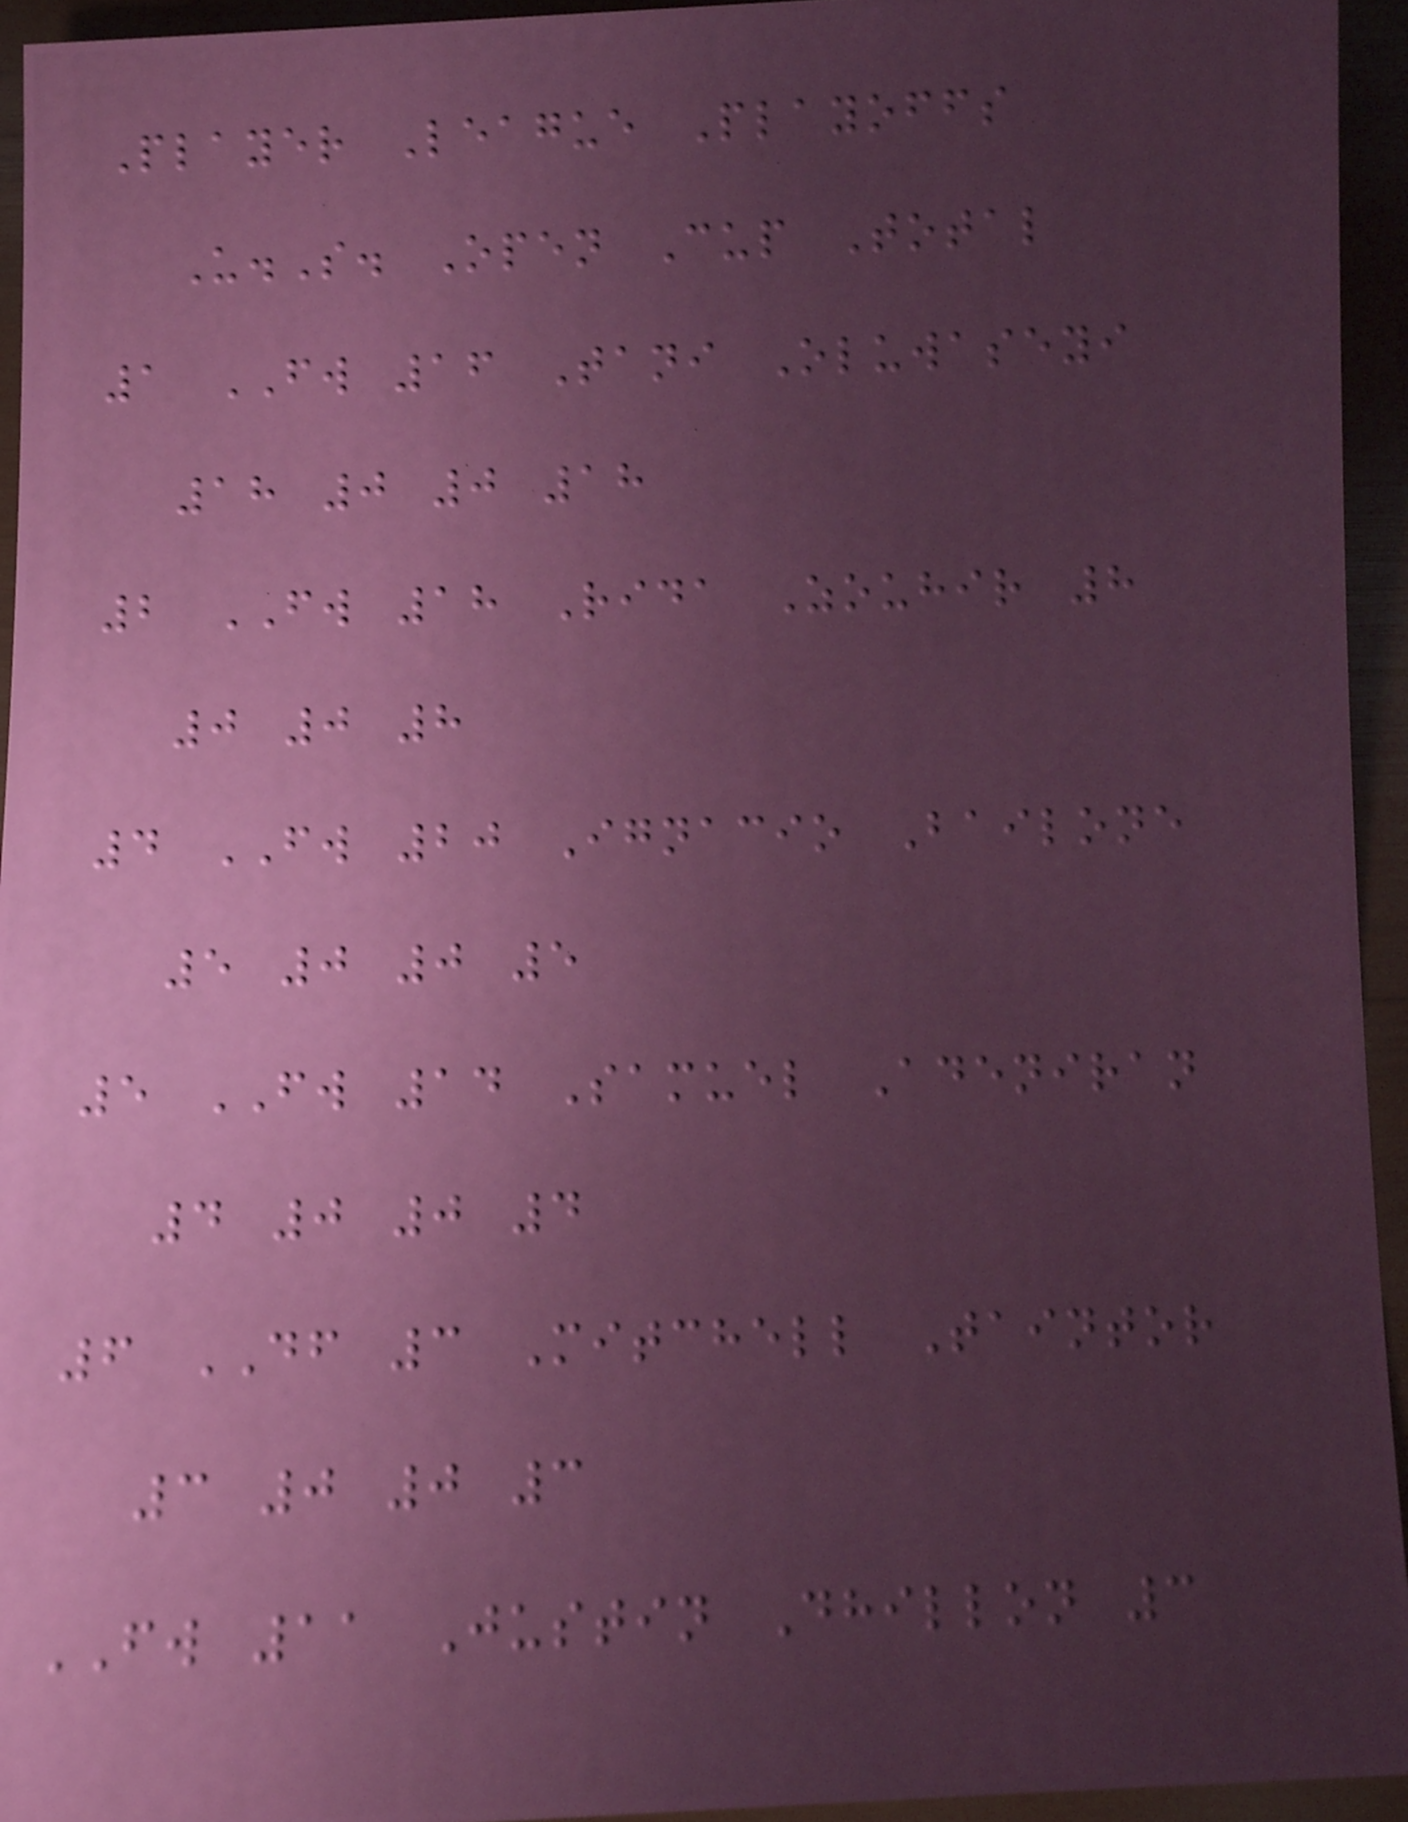Player League Playoffs
U.S. Open Cup Total
1 FW 16 Tani Oluwaseyi
18 0 0 18
2 FW 18 Rida Zouhir 8
0 0 8
4 FW 20 Ignacio Bailone
5 0 0 5
5 FW 14 Samuel Adeniran
4 0 0 4
6 DF 3 Mitchell Taintor
3 0 0 3
FW 11 Justin Dhillon 3
